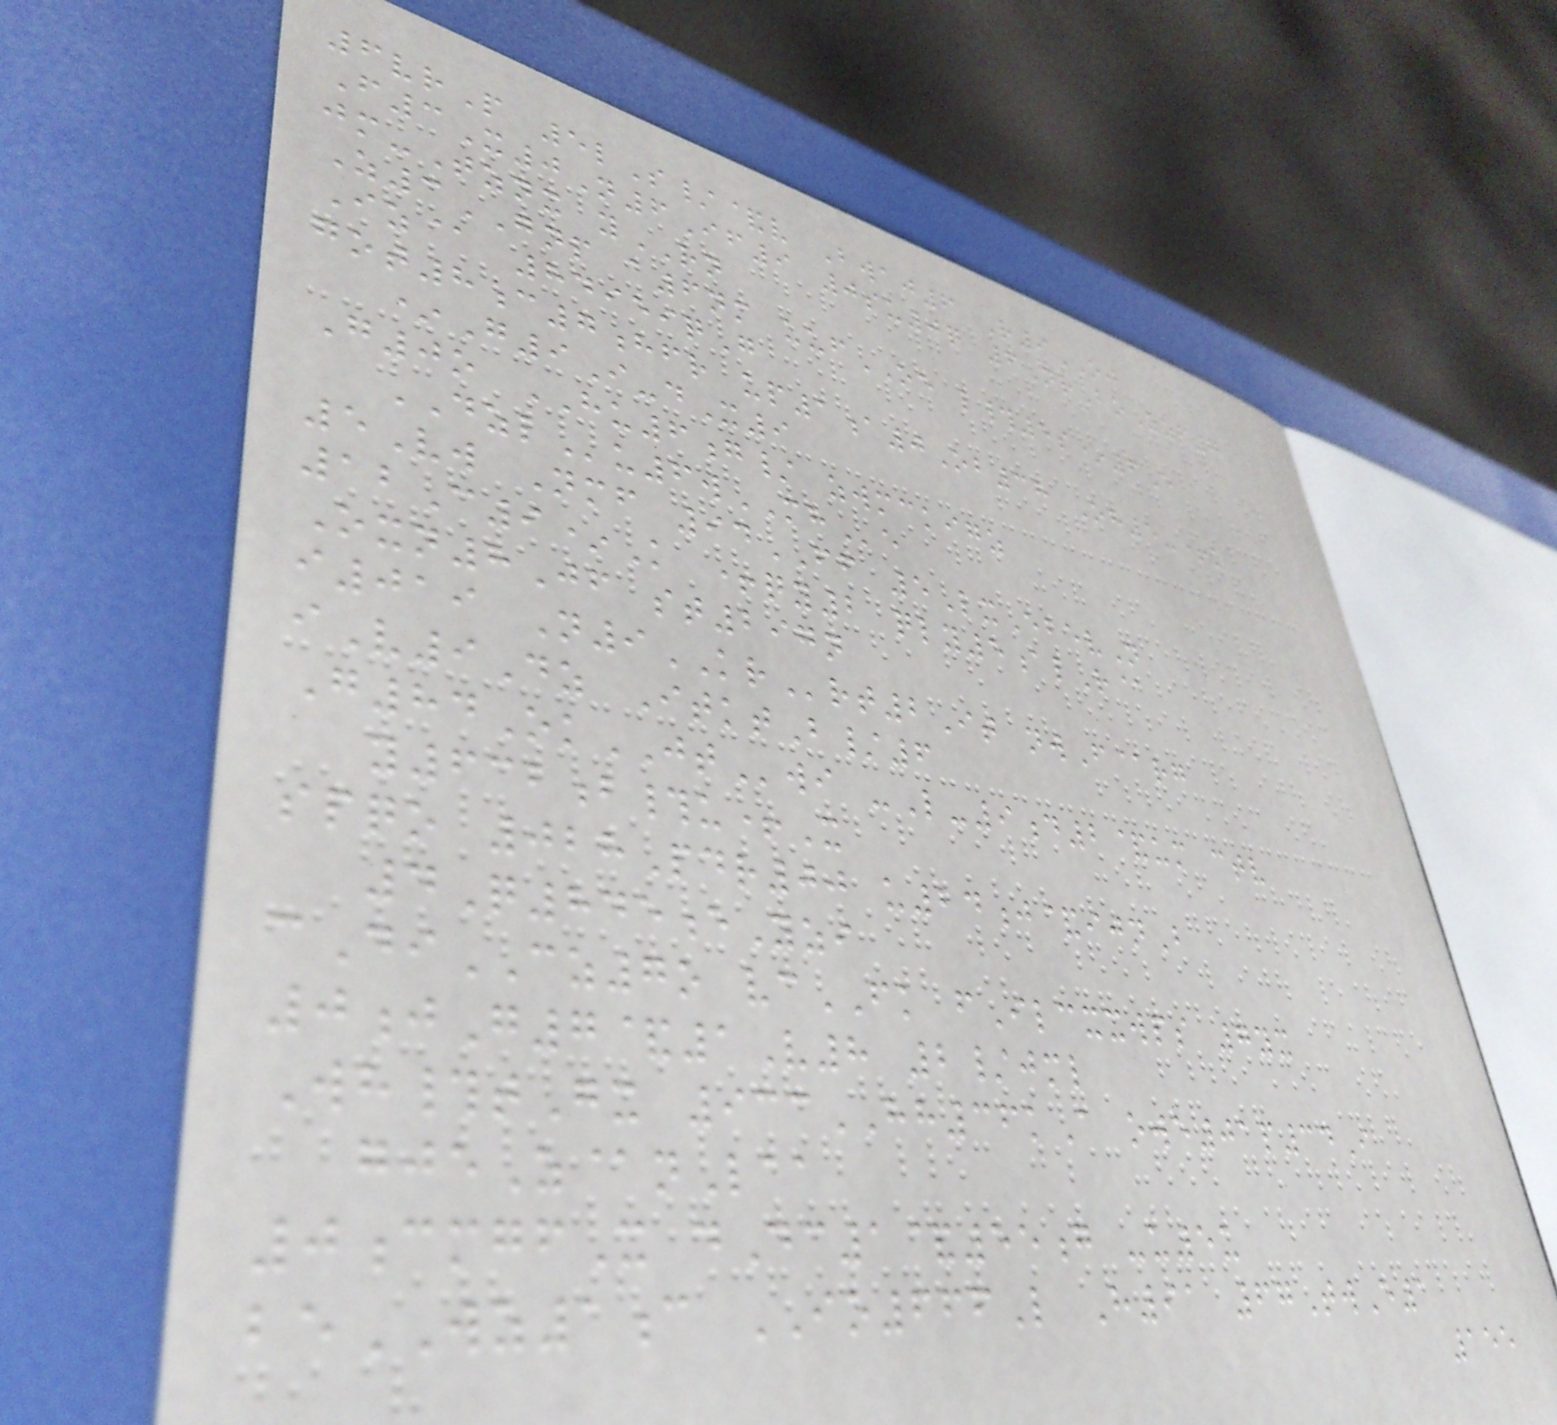6vrP 5lS/&v Bwaj6 R9OJ
F3X0N6If9 0su0q 6NrBoZzf7
jm-Tznx yRN
Z3GNP a6nm uufOE l#5s*6E
Iz@ 84959qG
got8c7hfr up1a0Ob38 Oh5-+k
*G9I-dX9
G0o HU6g/ zwmckigz
DZLu6wMHe
5Vw Nmf 94FF 5LxEbevN
12C9*K +qy2 qly5alR@
Oxn8Jf st297n
i019 N9KRrt2It nwF@rg
iV9Dz ItktB/6
G84OkJTwi -L-9d2&um ctv
y632b#u+X
spqo 028Pdr00 u24j&ijnB
4Q845eYzi
cDiCZ7o vcFK fIlcxxwps 7yx
0jG7&1V8 2/jml
Wh#tGx 933HH36kA owe01p34I
gjeZ@nLaa
0cmgfX dDc1&55g -u5u
beWZ1c IO666L H91 67TwE1
155
